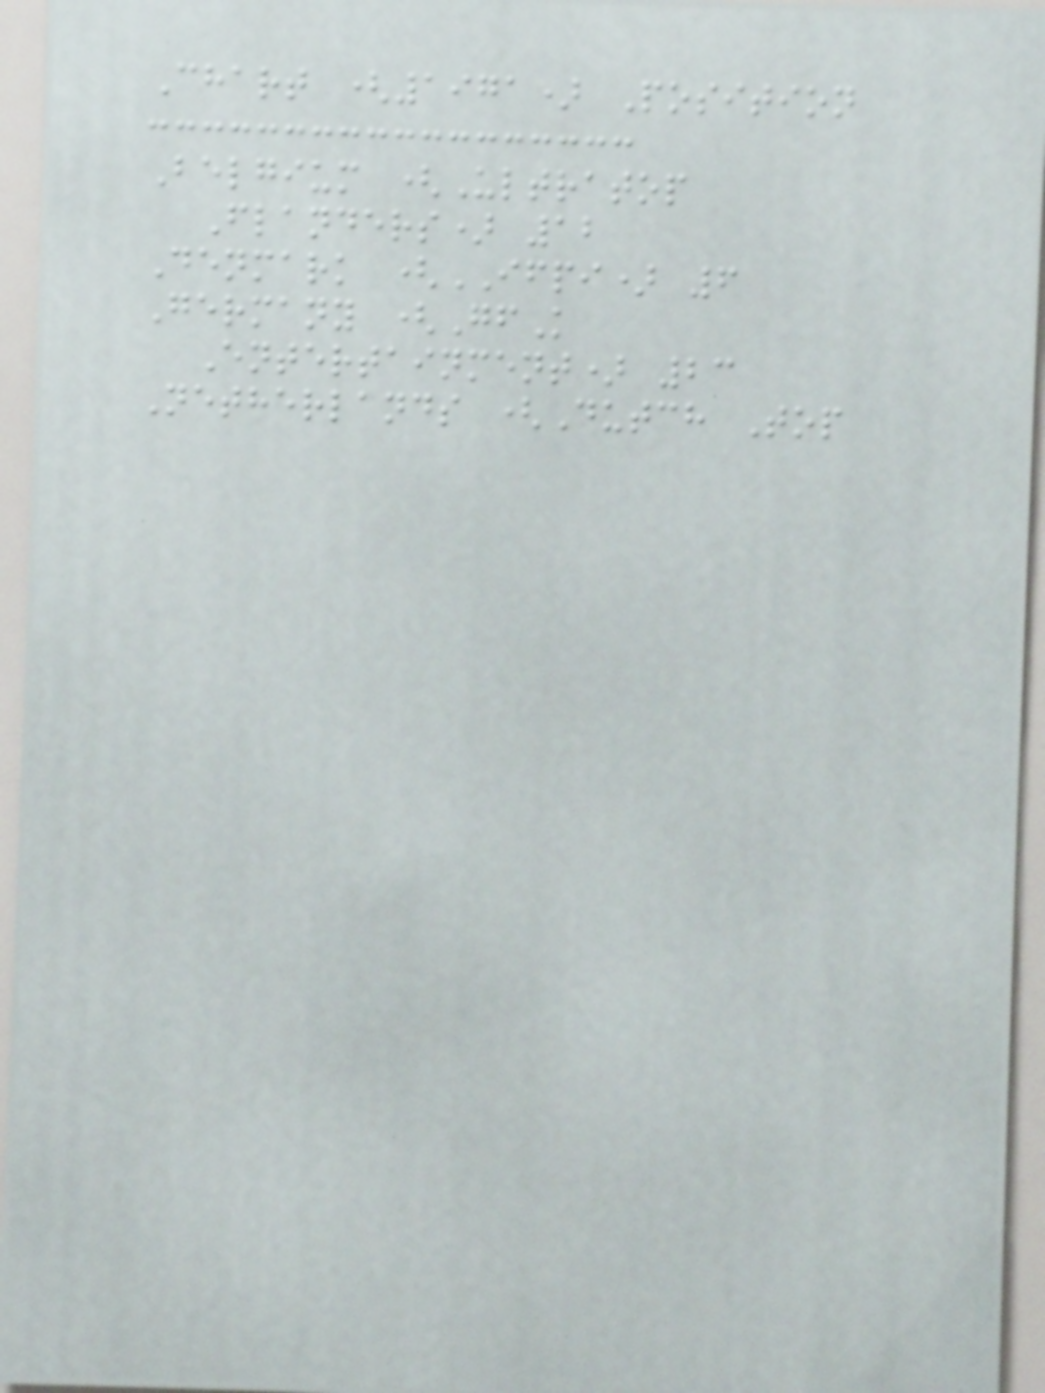Chart (1971) Position
Belgium (Ultratop
Flanders) 12
Denmark (IFPI) 6
Germany (GfK
Entertainment) 23
Netherlands (Dutch Top
